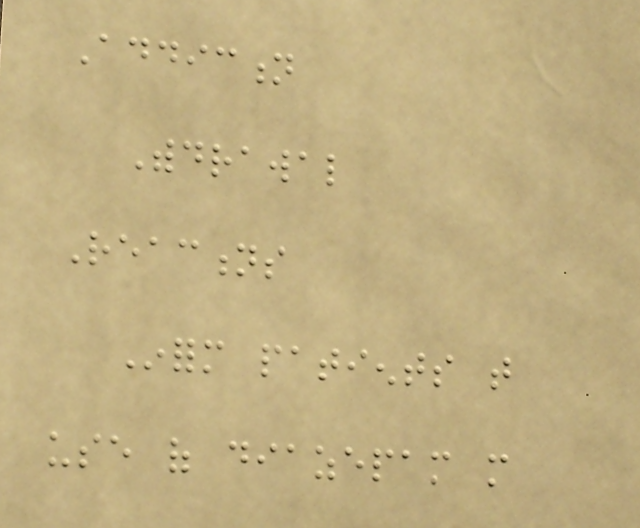Addiction
Withdrawal
Reactions
Inform patients that
use of diazepam more
